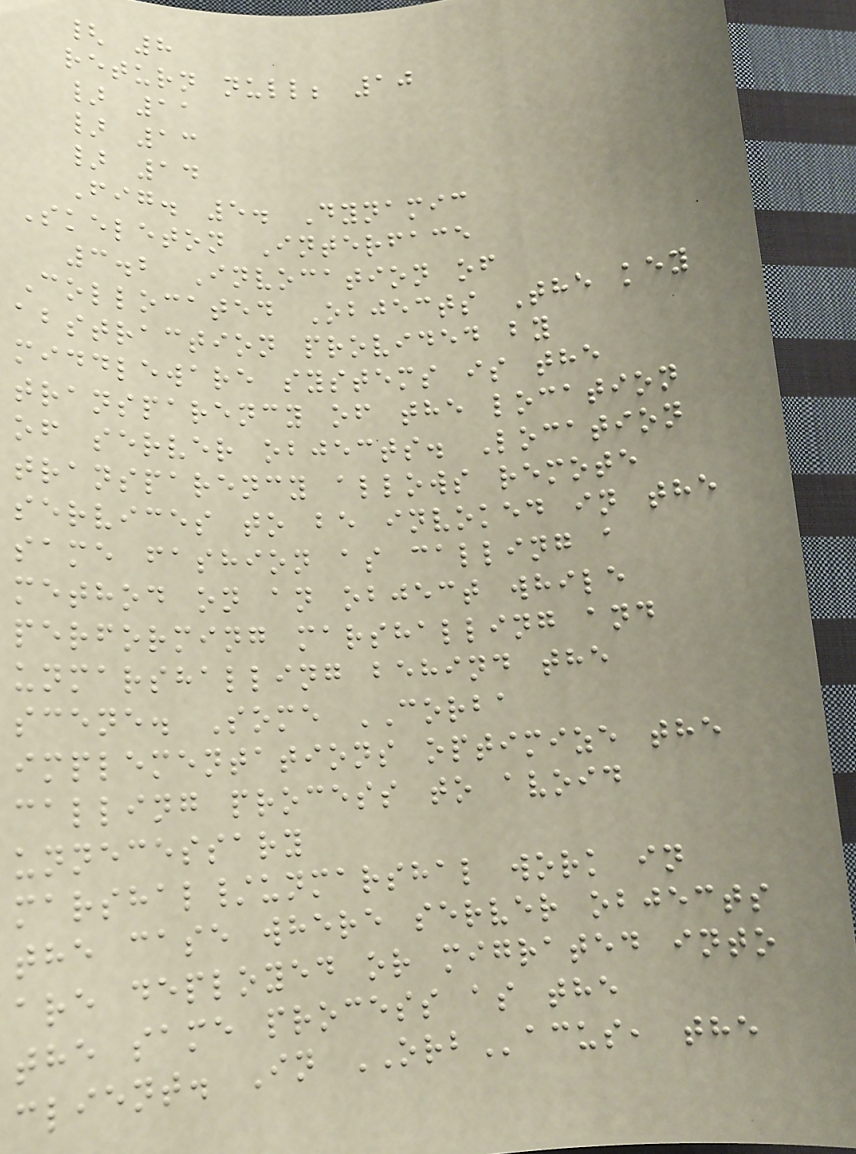{ 8
return null; 10
} 11
} 13
} 14
Fig. 5. Dynamic
Skeleton Interface
3.2 Invocation of
Collocated Objects The key
abstraction provided by
middleware systems is the
transparency of the location
of server objects. Location
transparency allows remote
services to be invoked in the
same fashion as calling a
method on an object while
performing marshalling and
unmarshalling behind the
scene. Some CORBA
implementations optimize the
calling process to avoid
unnecessary
marshal/unmarshal work in
the case where server objects
are deployed or migrated into
the same process as the
client. In ORBacus, the
